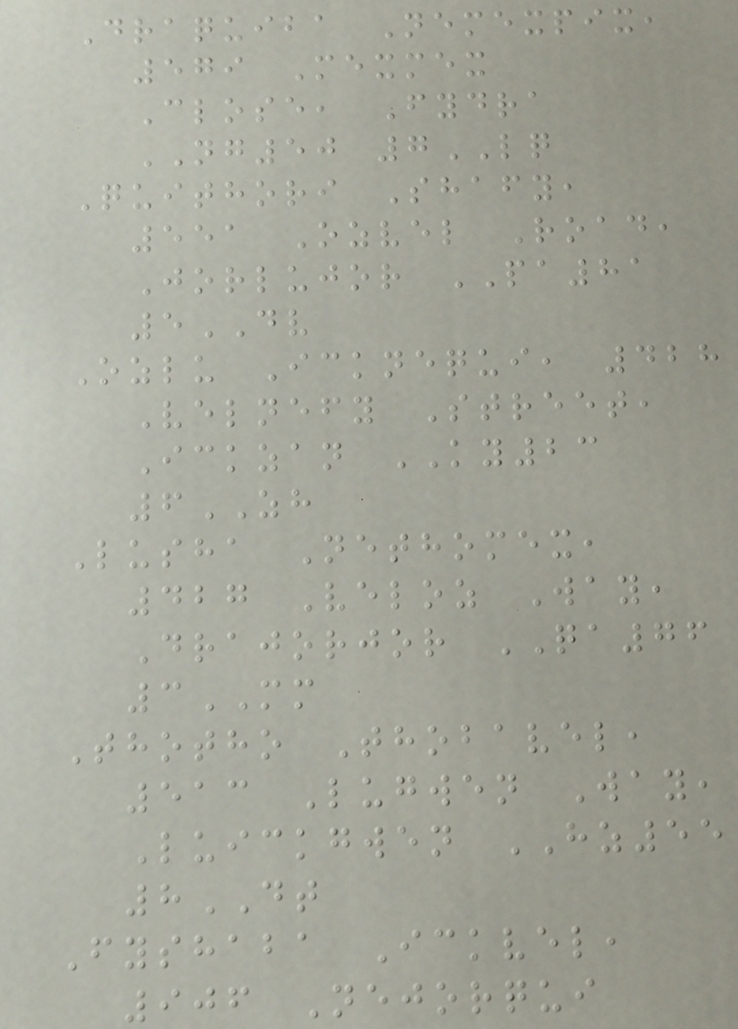Draquiba Nemexpix,
579 Mexmex
Close, Fydra
NG50 7LQ
Quithori Shafy,
551 Ozvel Road,
Jorlujor PA81
5DV
Ozlu Icknequi, 428
Velnefy Street,
Ickzan KY23
6ZH
Lusha Nethomex,
427 Veloz Way,
Drajorjor QA76
3MM
Thotho Thobavel,
513 Lugwen Way,
Luickgwen HZ55
8DT
Fyshaba Ickvel,
906 Nejorqui
